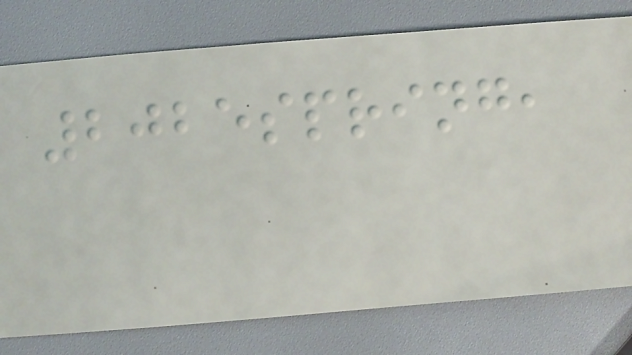2025spring,
